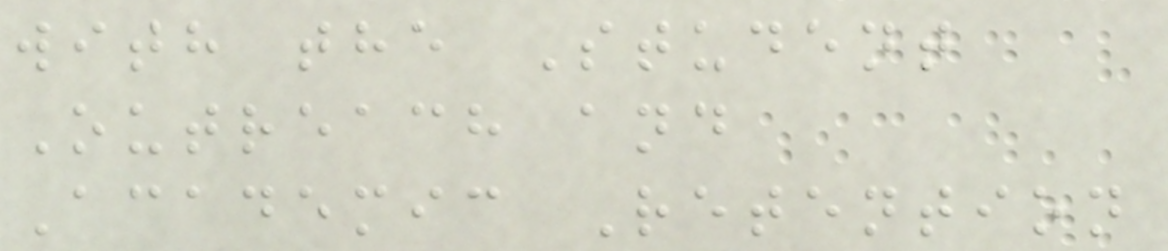with the Student
Outreach and
Academic Retention
